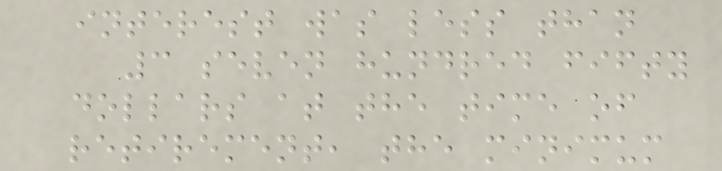interest was less than
3 seven hundred fifty
dollars at the time of
retirement, the minimum
